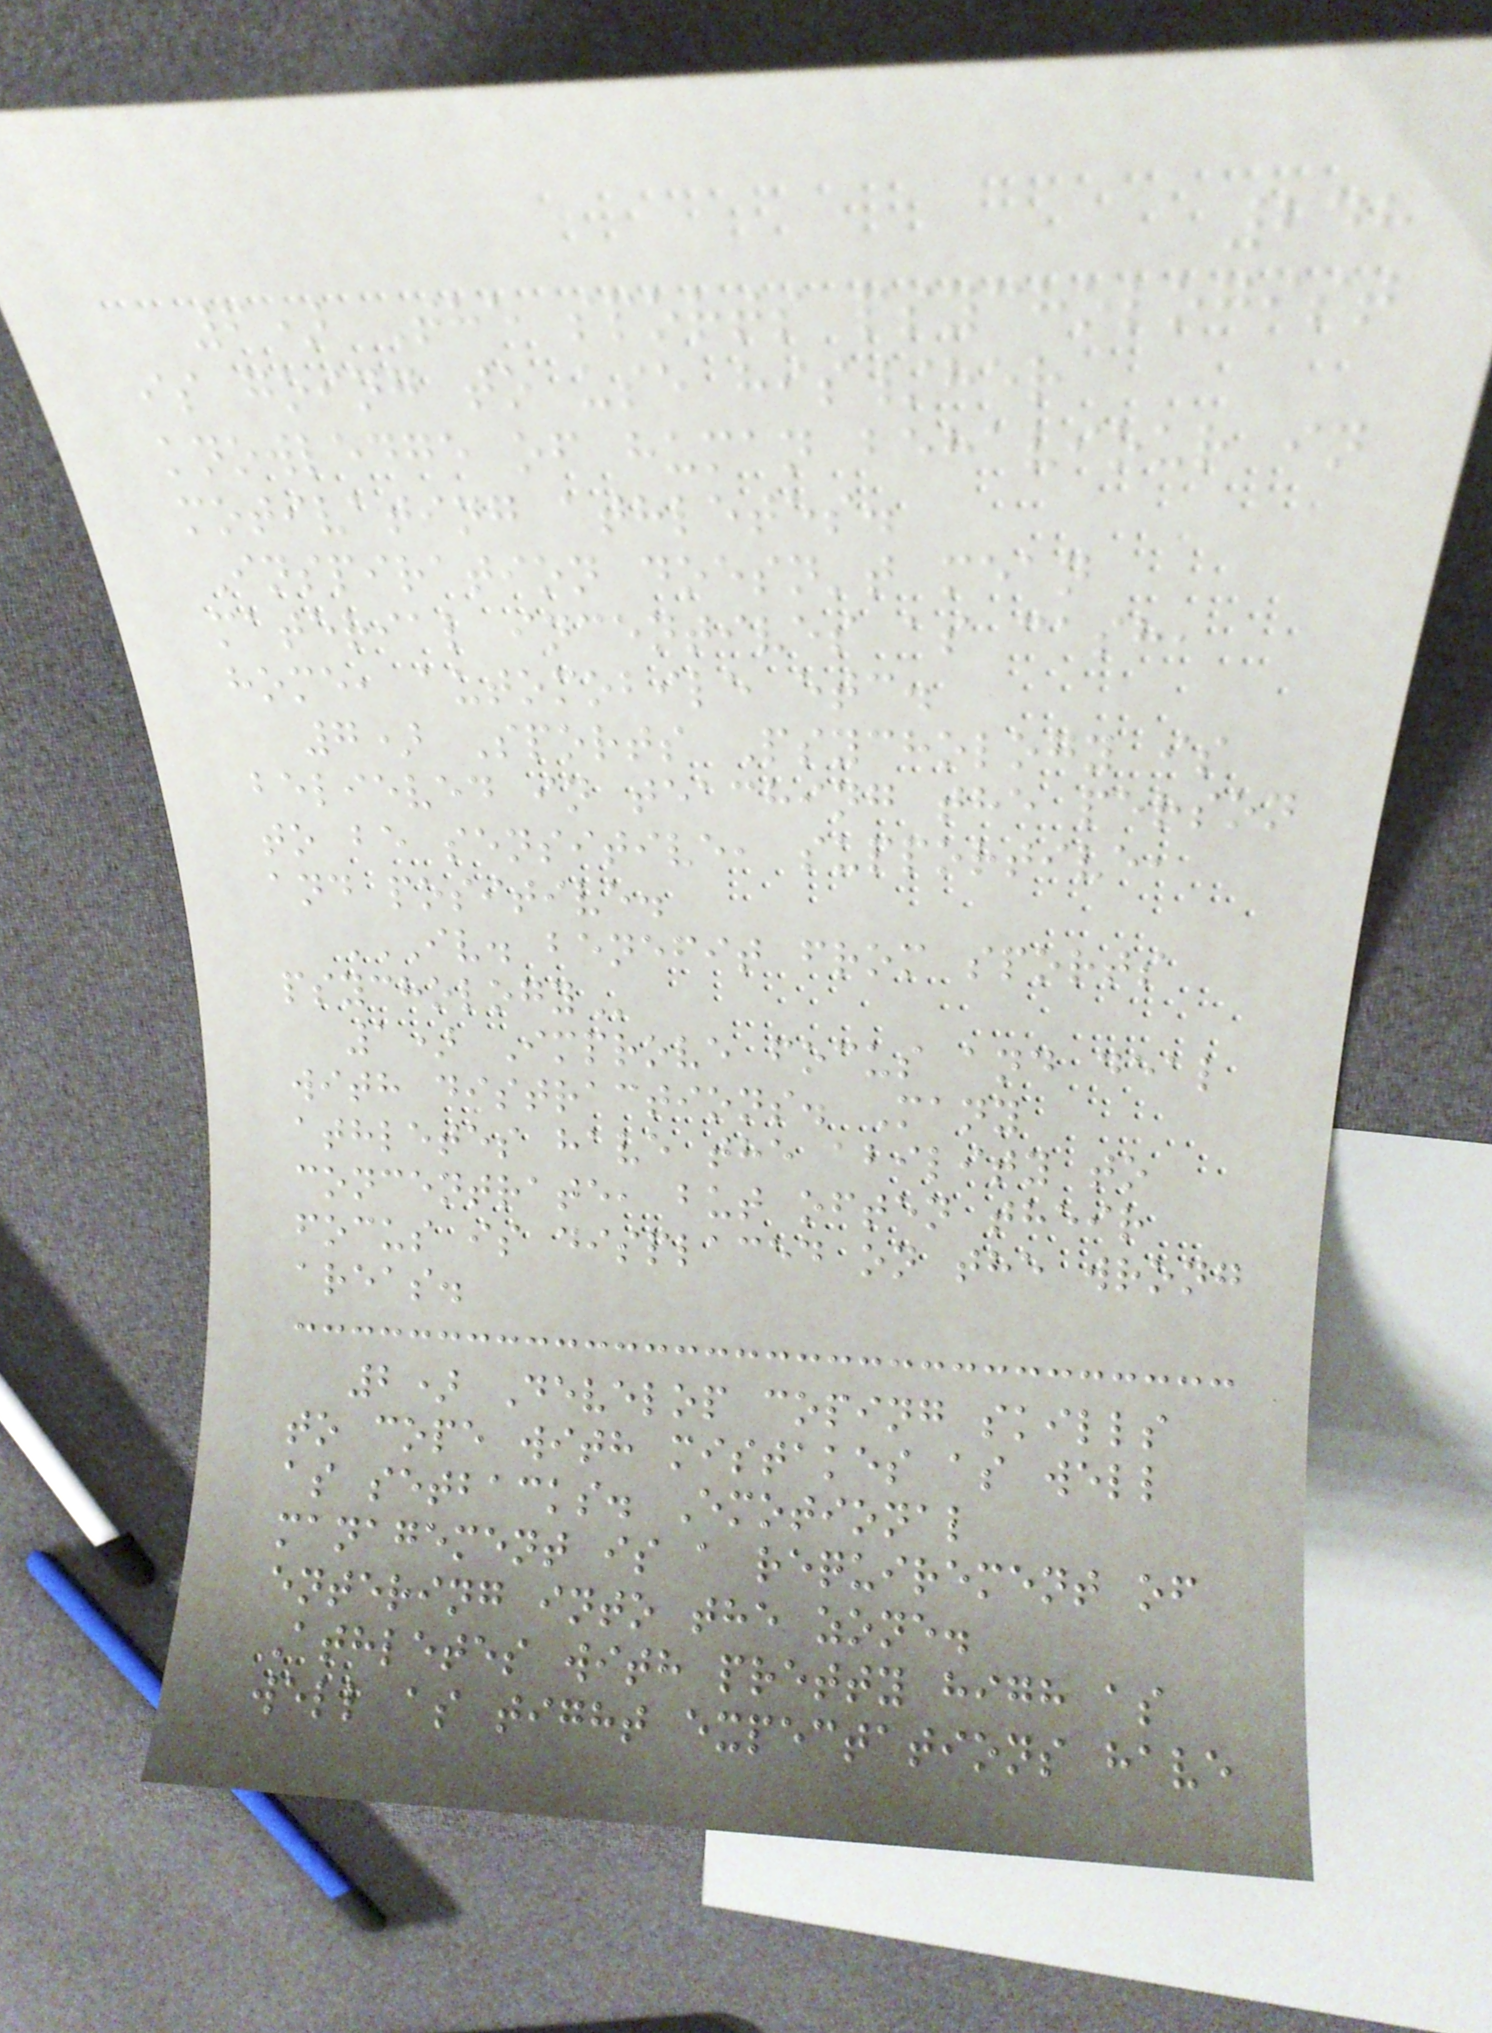248
6) The sports psychologist
is going to use his/her
knowledge of human behaviour in
motivating athletes.
Inspiration doesn't mean
material incentives as cash,
home, automobile etc.
7) Sports Psychology is
believed in teaching the person
to be sensitive, supportive,
and positive.
IV. BENEFIT FROM SPORTS
PSYCHOLOGY
1) Improve focus and deal
with distractions. Many
athletes have the ability to
concentrate, but often their
focus is displaced on the wrong
areas.
2) Develop coping skills
to cope with mistakes as well
as setbacks. Emotional
management is a requirement of
entering into the zone.
Athletes with pretty high as
well as tight expectations have
